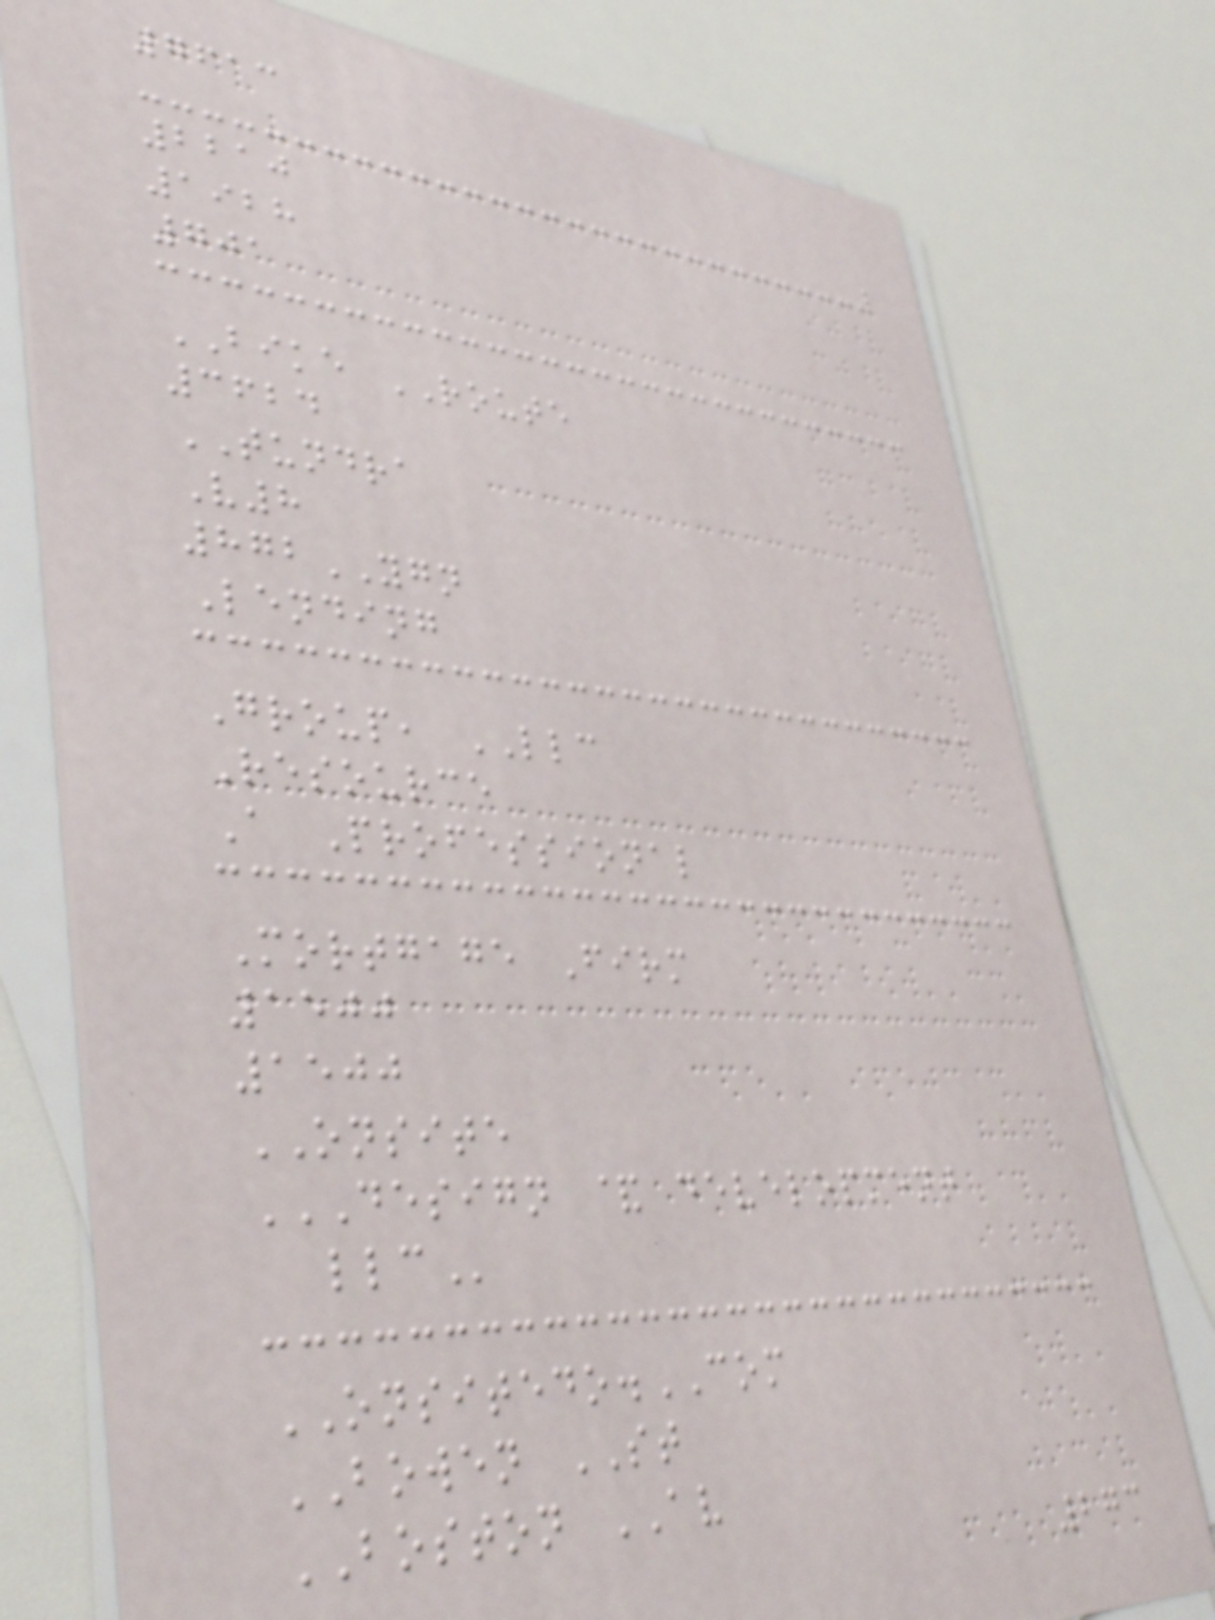7613
2210
1928
701
BIKE ROUTE
3624
TUNDRA
V8
872YGN
Lending
Group, LLC
Resource
A Professional
Mortgage Firm
1500
1500
ONSITE
DESIGN & DEVELOPMENT
LLC
ONSITEDO.COM
BOWEN ST
BOSTON AV
273
